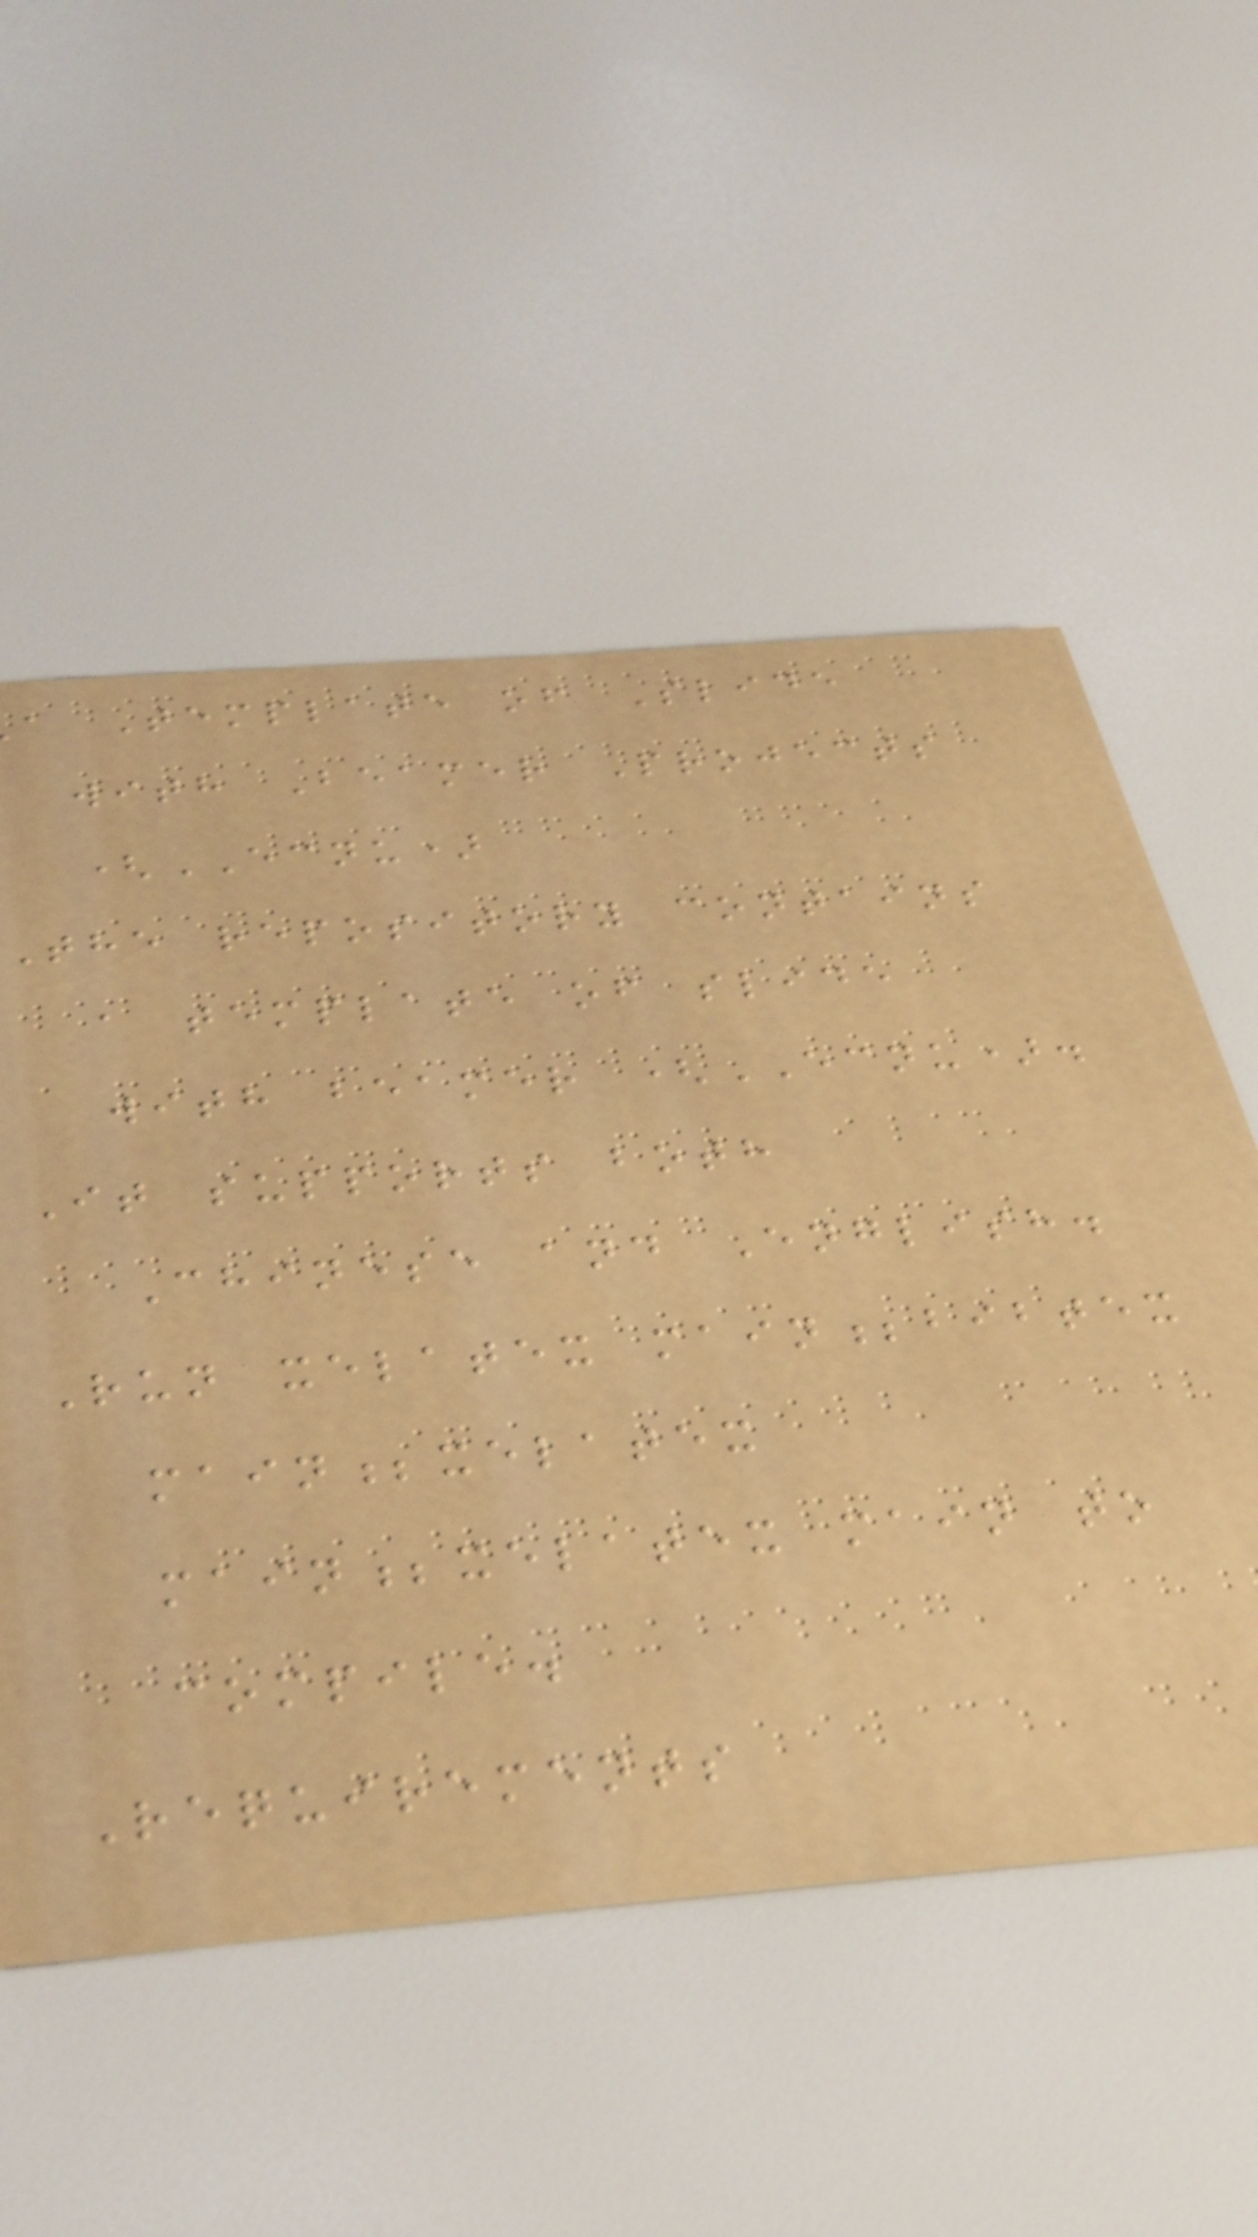a Template of Slide
with Beamer Projects
(ECNU)
The repository contains
a template of slide
with beamer (ECNU).
It supports both
Chinese and English.
Run xelatex main;bibtex
main;xelatex
main;xelatex main to
compile.
Requirements
